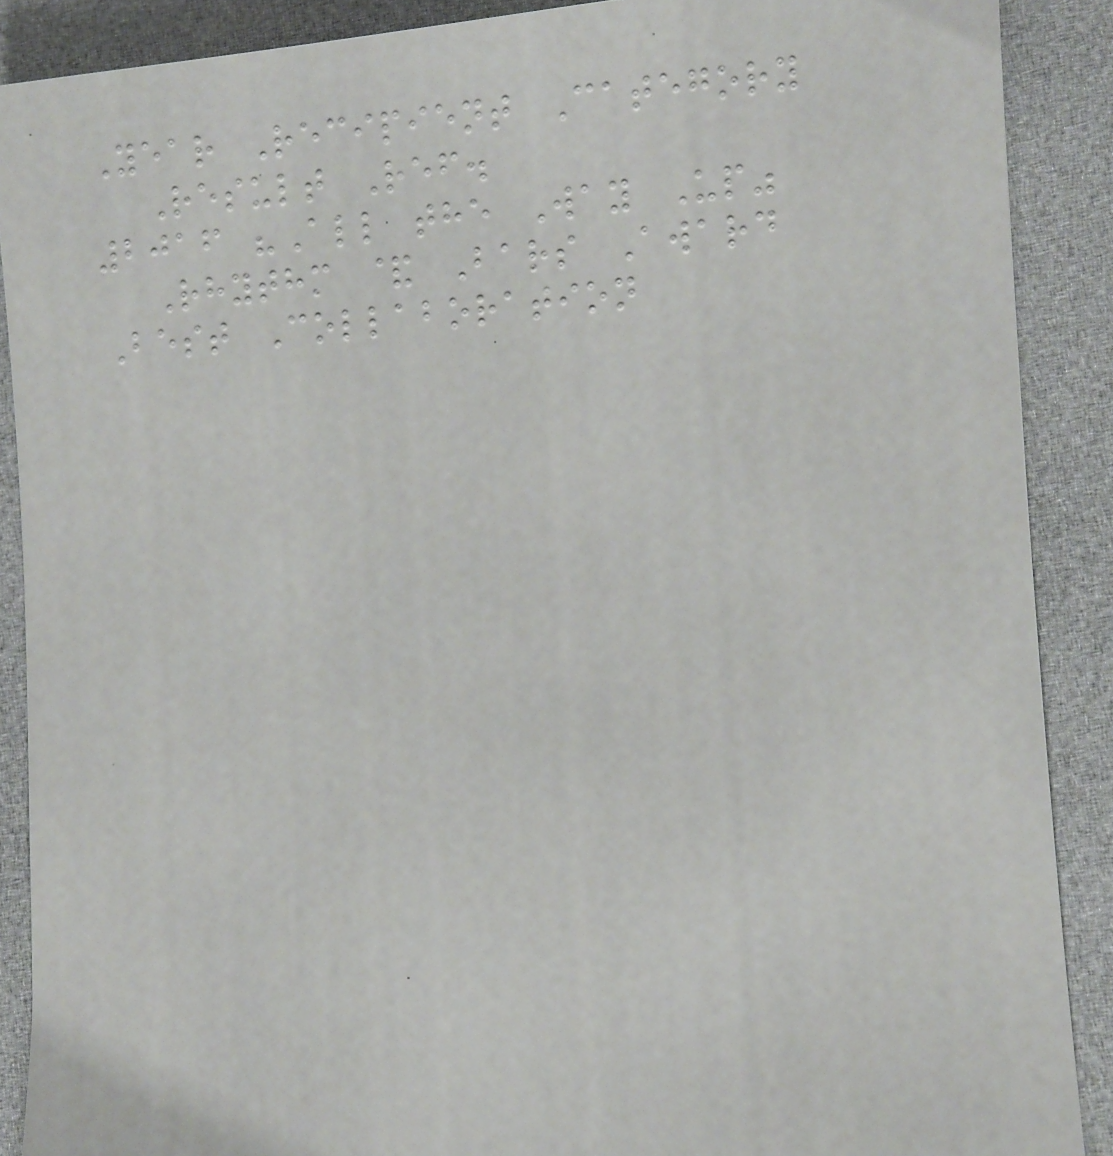Year Recipient Category
Result Ref.
2016 "All the Way Up"
Rhythm & Bars Award
Best Collaboration
